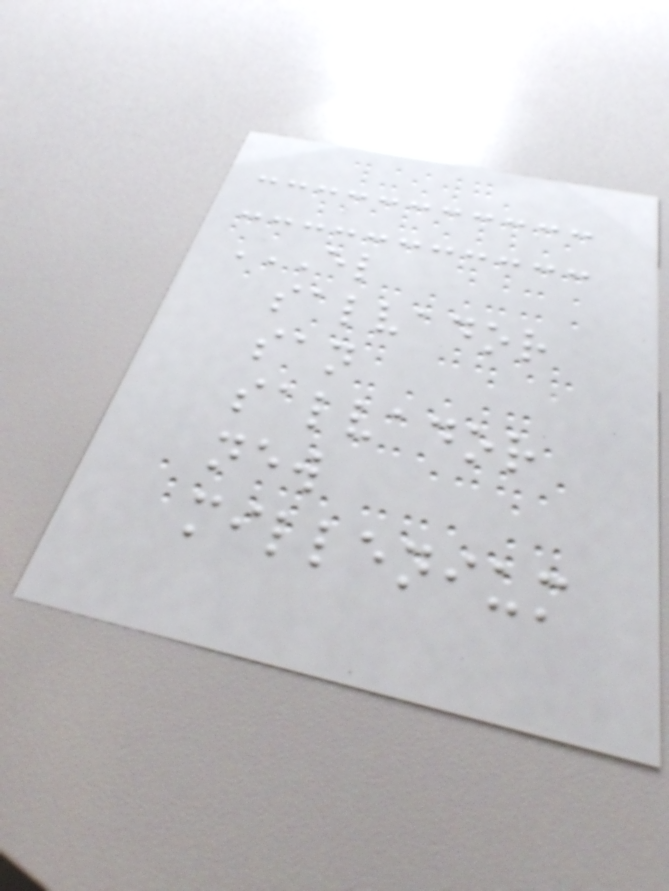EL
SALVADOR
SAN
SALVADOR
NEW
MILLENIUM
